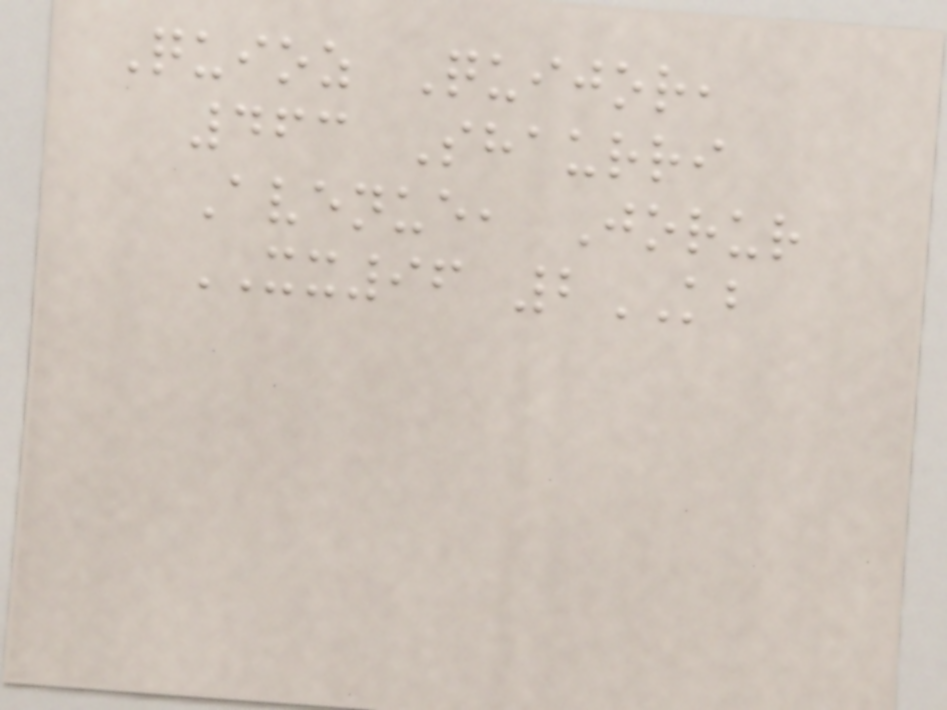Quioz Quijor,
463 Shaurri
Avenue, Jorur
XX96 2KB
